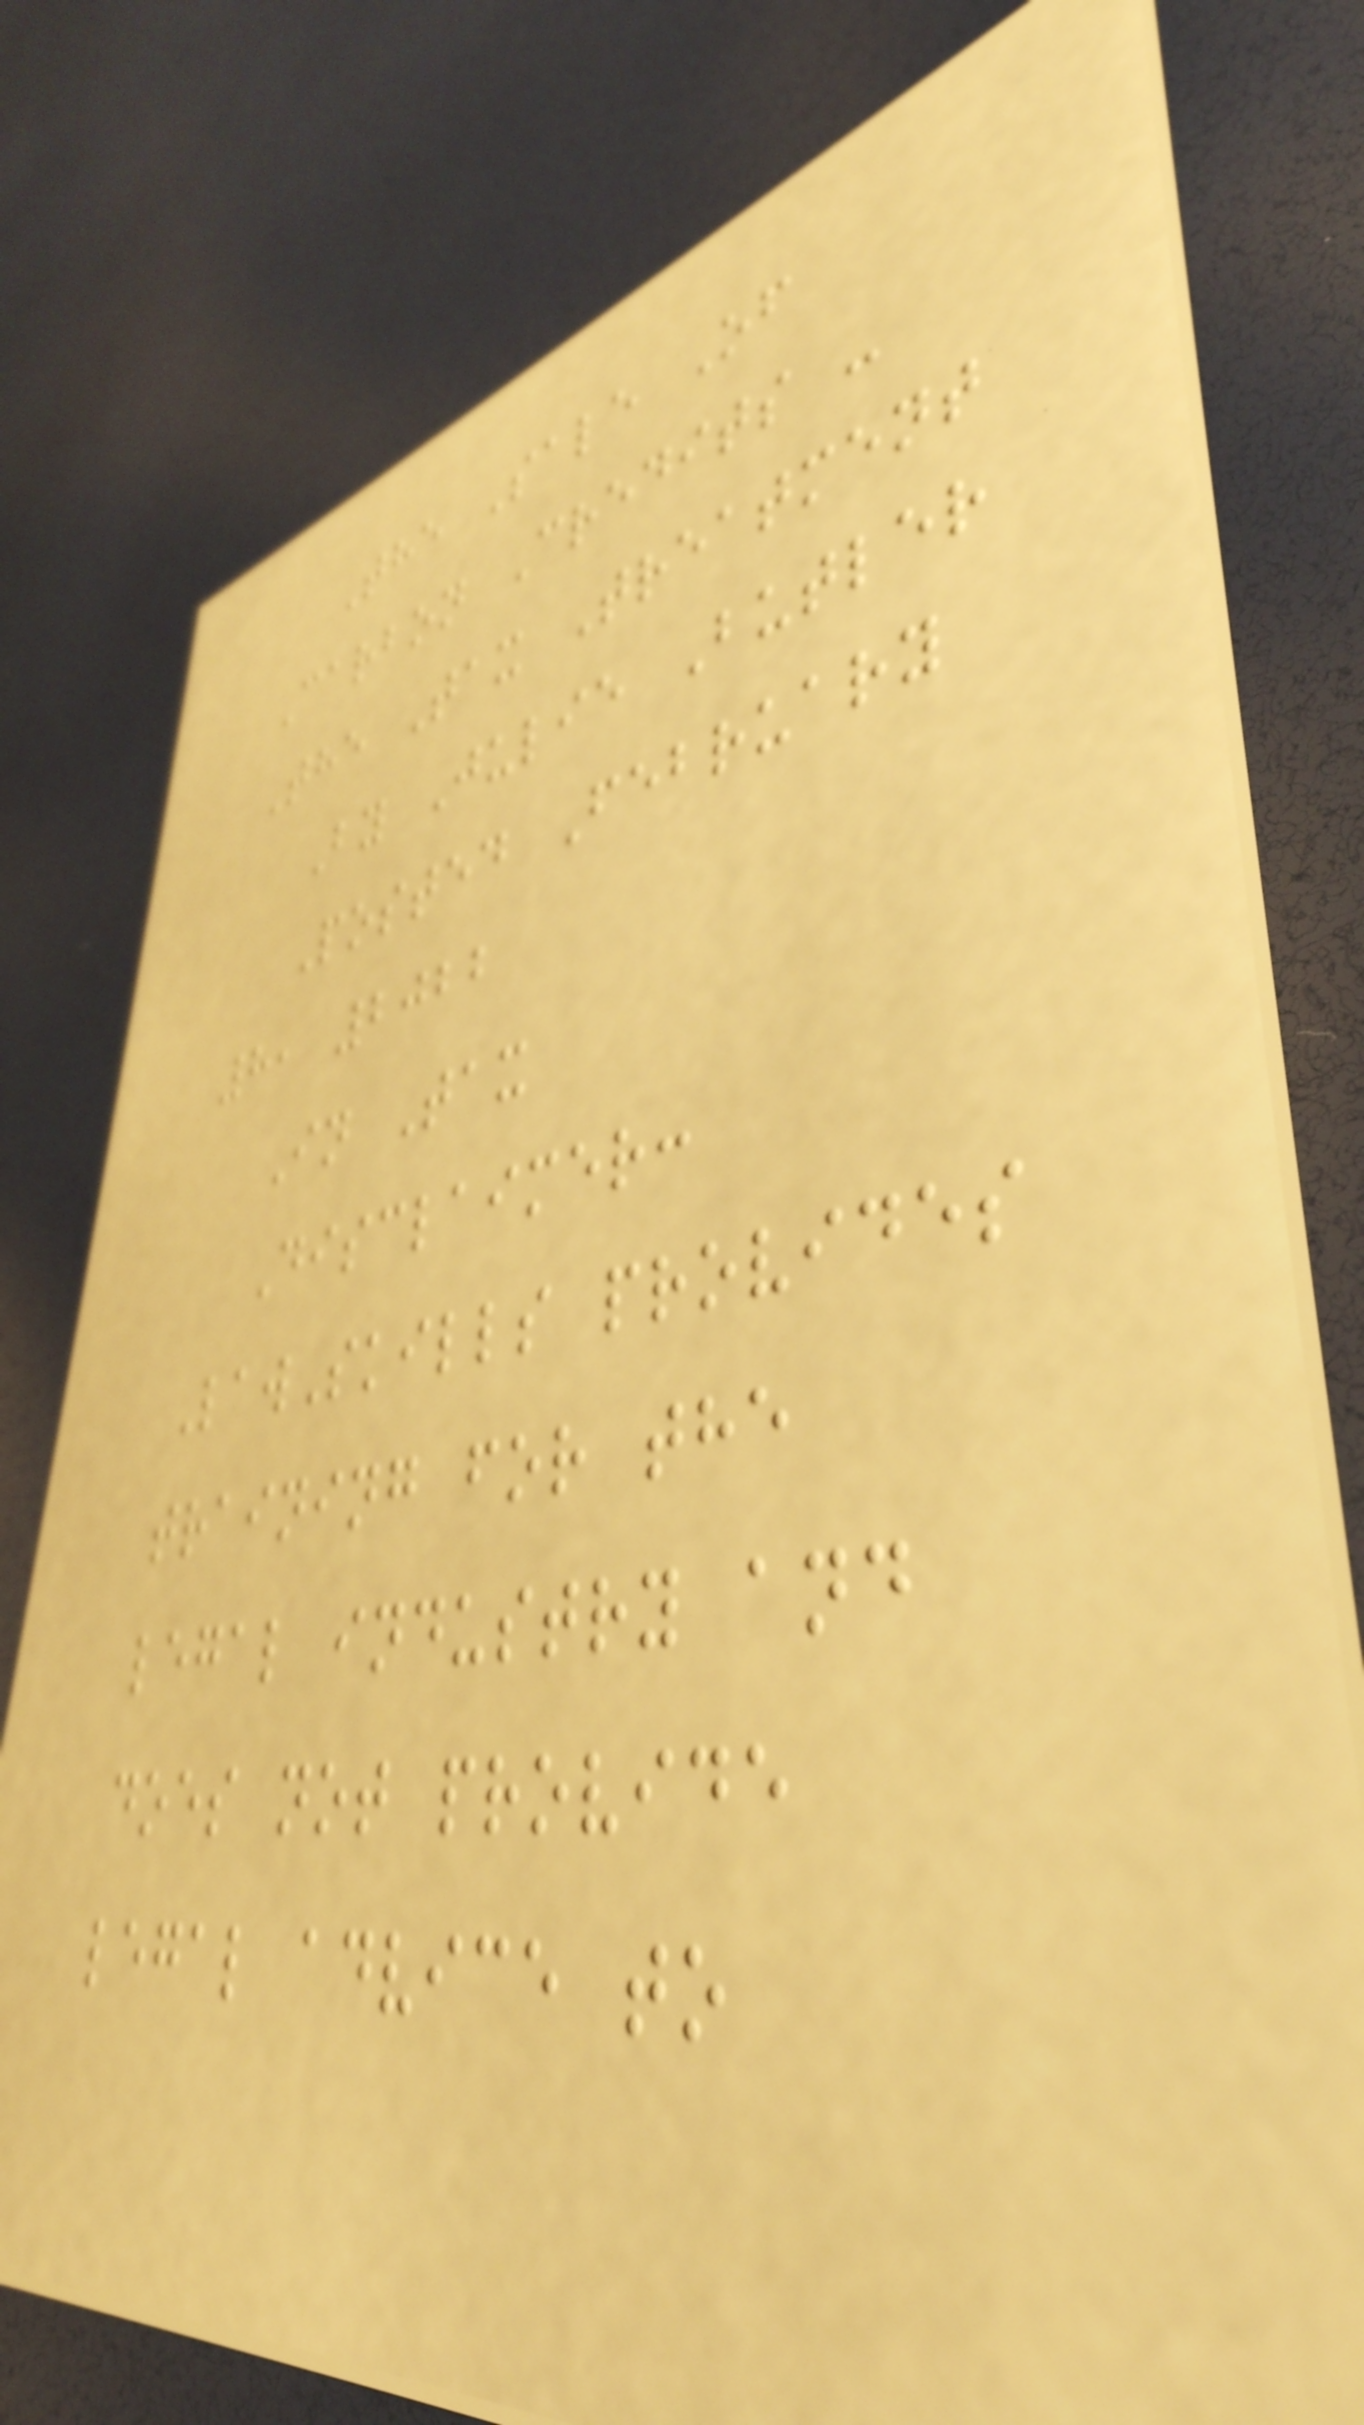The Sale Of
Carbon Credits -
The Tax Treatment
By Julie Butler
Posted February
8, 2022
In Tax
Disclaimer:
LawSkills provides
training for the
legal industry and
does not provide
legal advice to
